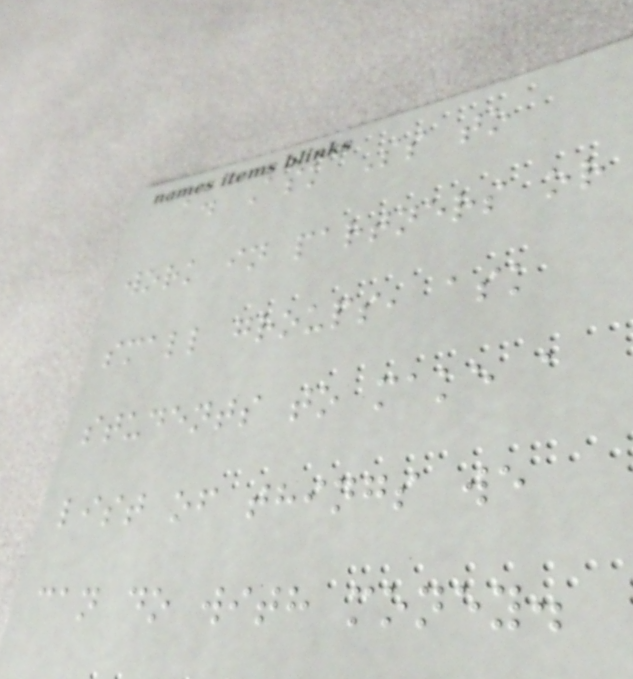a. Ask Ss to
work in partners or
small groups, ask
students to make a
list of things we
can do with money.
